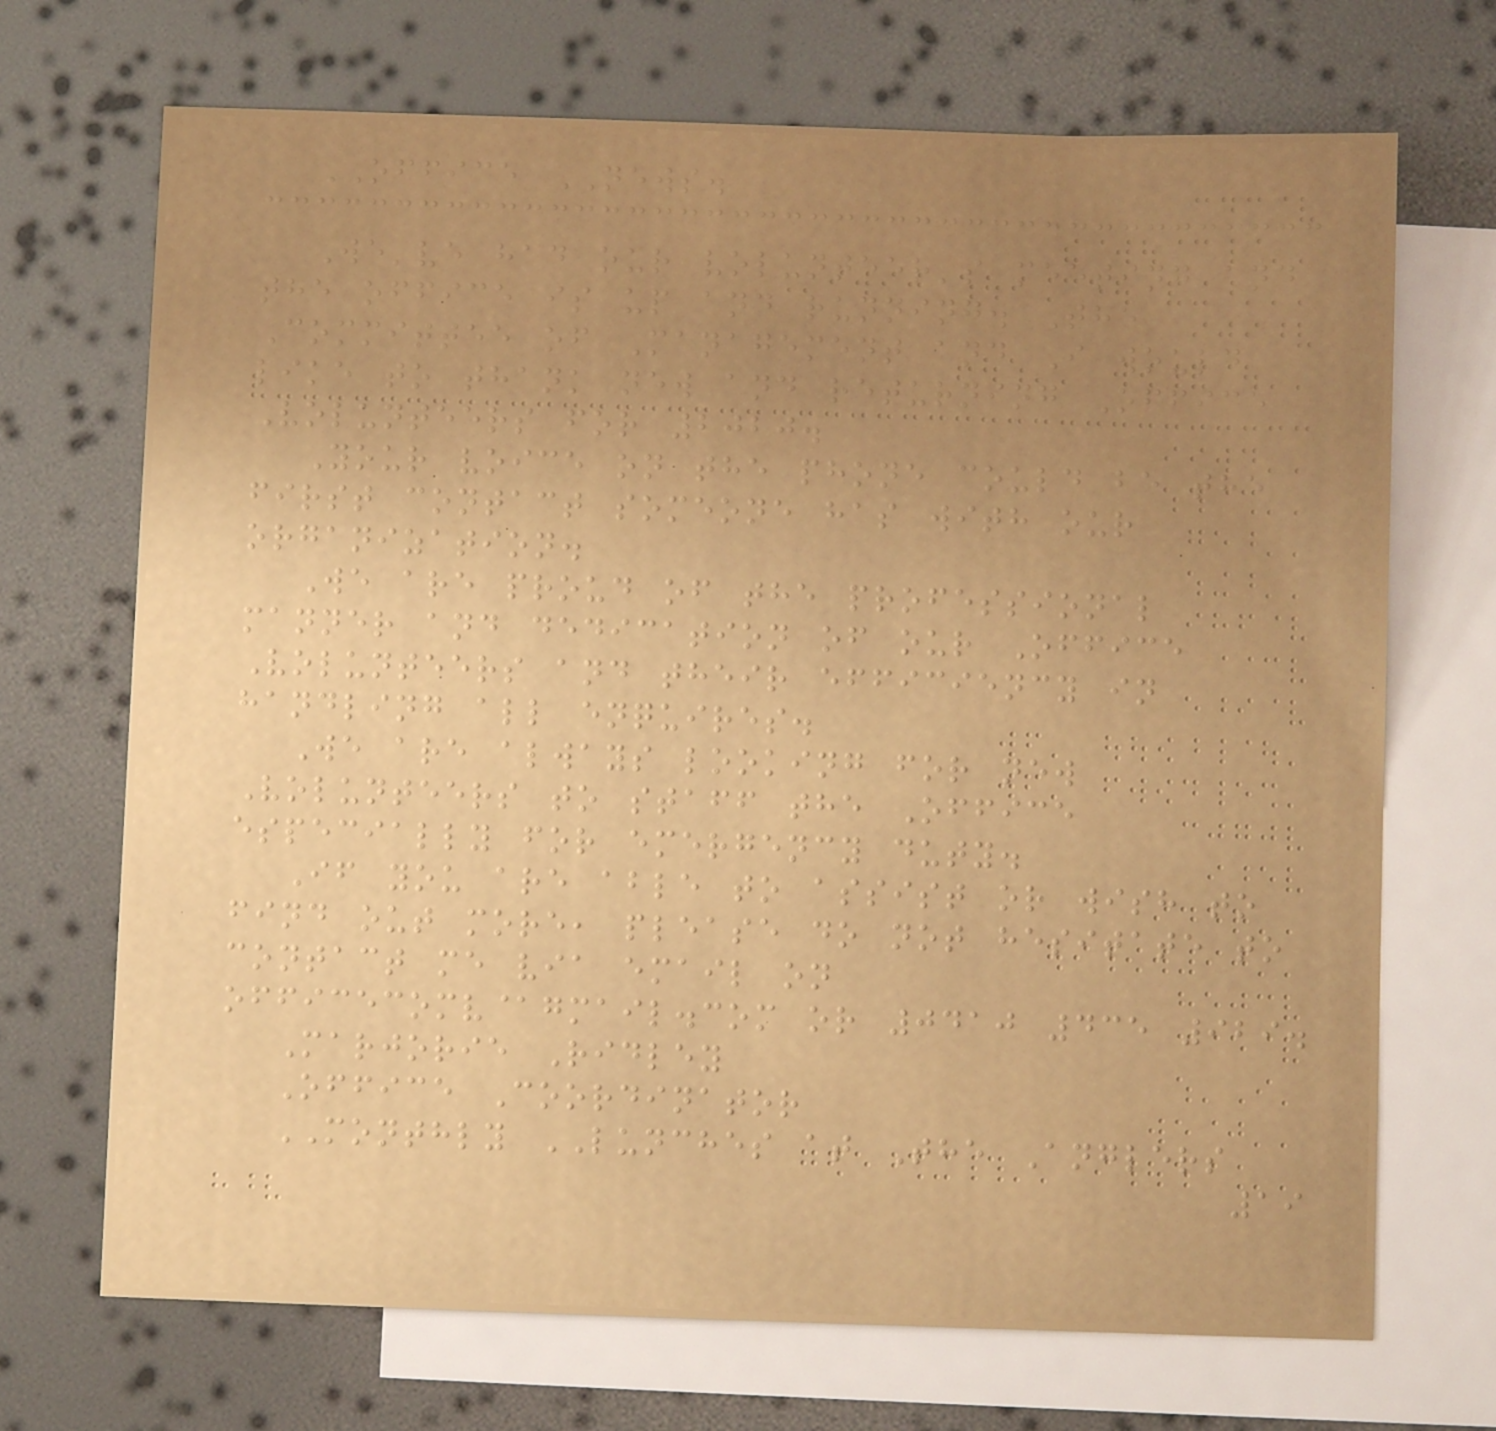OFFICE NEWS.
We've had our volunteer's meeting and
the office is up and running. The
Committee of Management and I would
like to thank new and returning Office
Volunteers for 2020.
Your voice on the phone could be the
first contact someone has with our
organization.
We are proud of the professional
manner and dedication of our Office
Volunteers and their efficiency in
handling all enquires.
We are always looking for new
Volunteers to staff the Office
especially for emergency duty.
If you are able to assist or wish to
find out more, please do not hesitate to
contact me via email on
officecomv@gmail.com or 0410 435 929.
Marjorie Ridley
Office Coordinator
MONTHLY LUNCHES at The Anglers
19
